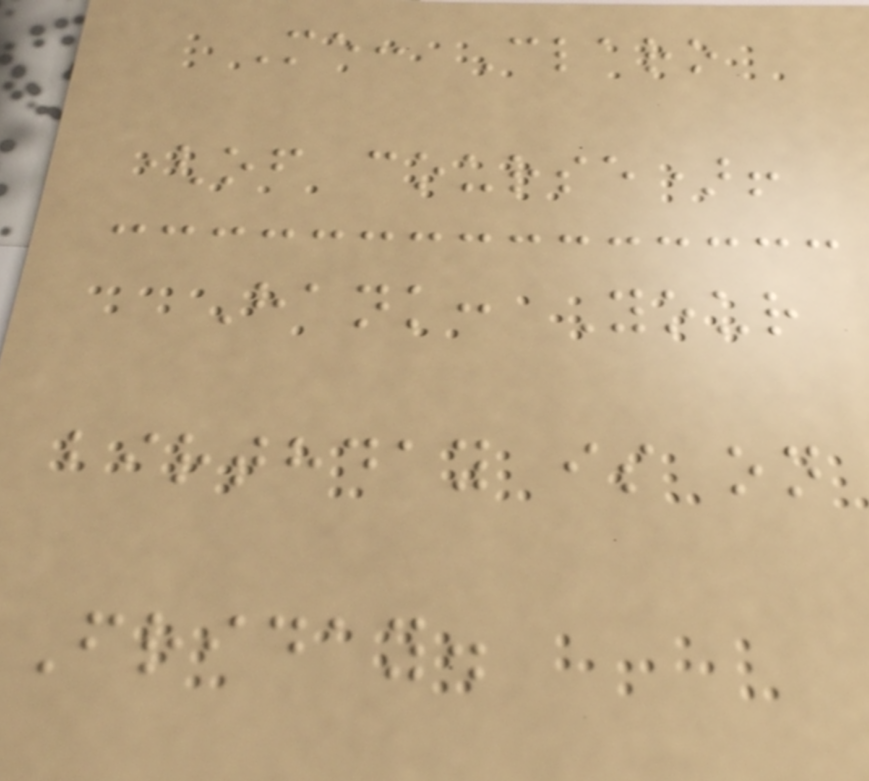Me: Claro
(of course)!
Hank: Your
birthday is on
Friday.
